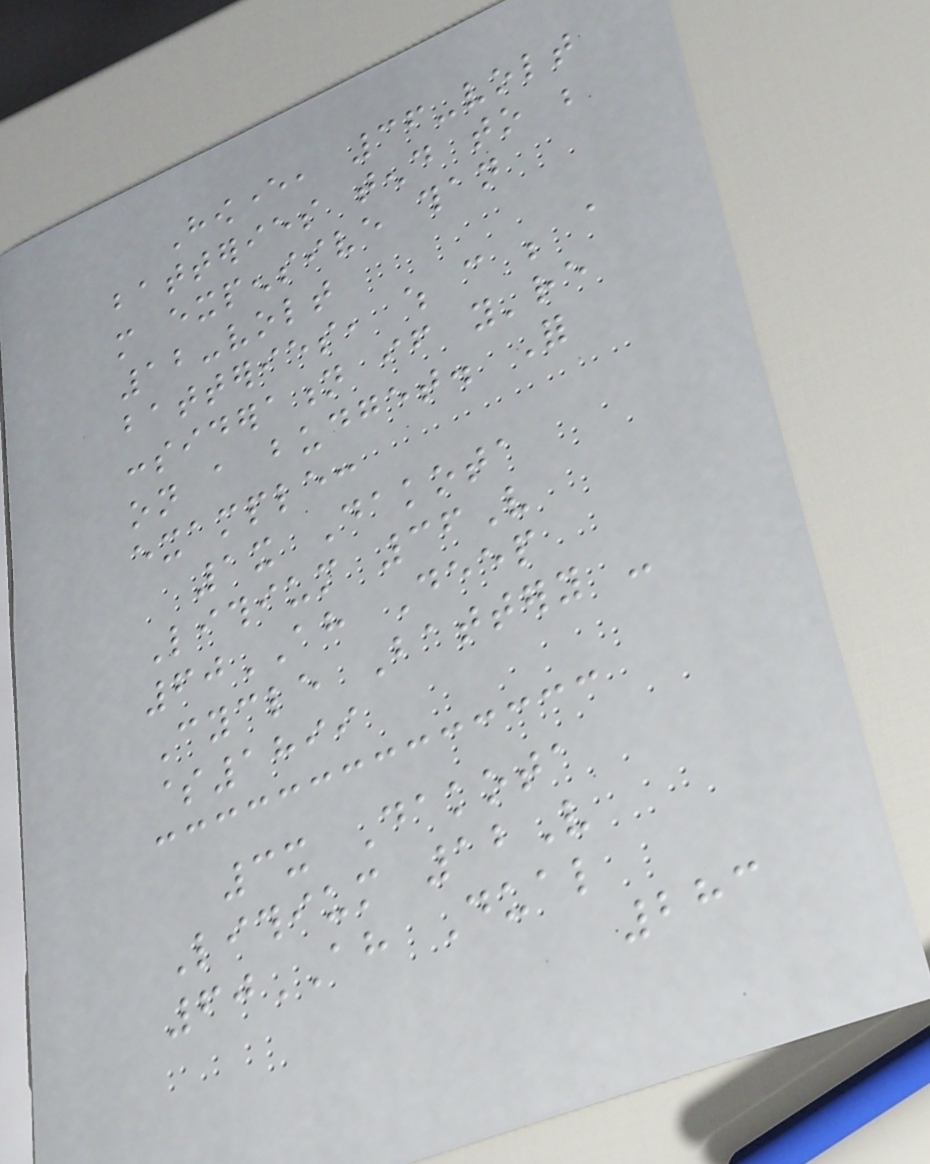However, 36-volt
batteries tend to be
more expensive than
12-volt
batteries, which can be a
consideration if you're
on a budget. For
example:
1x Dakota
Lithium 36V
60AH Deep
Cycle Battery -
$1899
3x Dakota
Lithium 12V
60AH Dual
283
